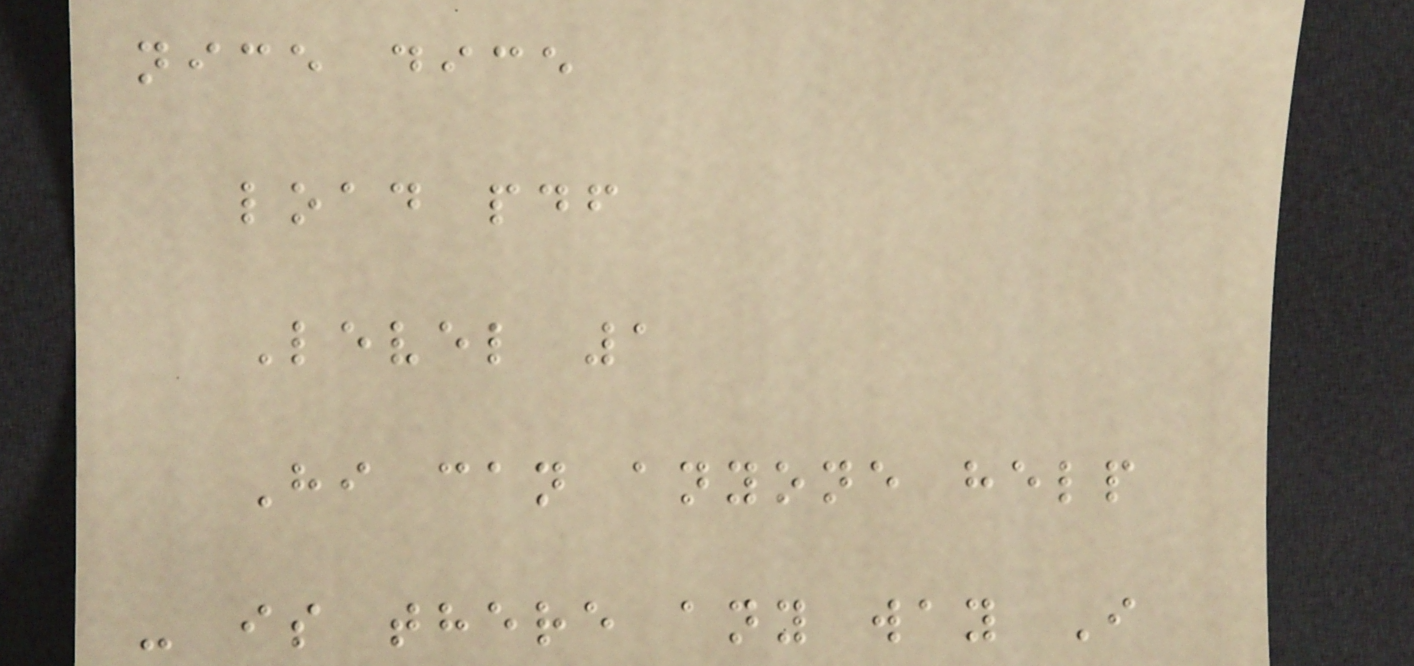nice dice
load pdf
Level 1
Hi can anyone help
- is there any way I
